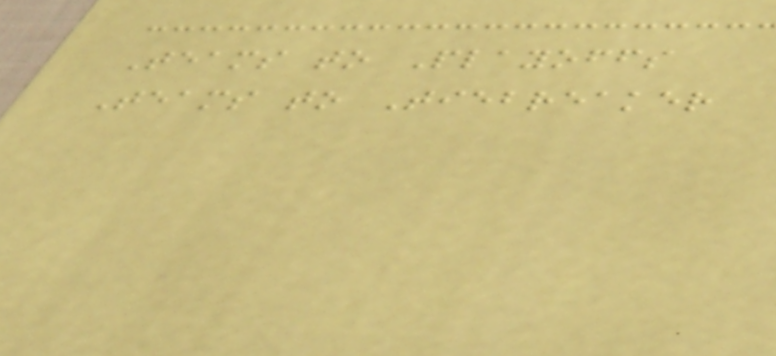Teams to Playoffs
Teams to Tiebreaker
